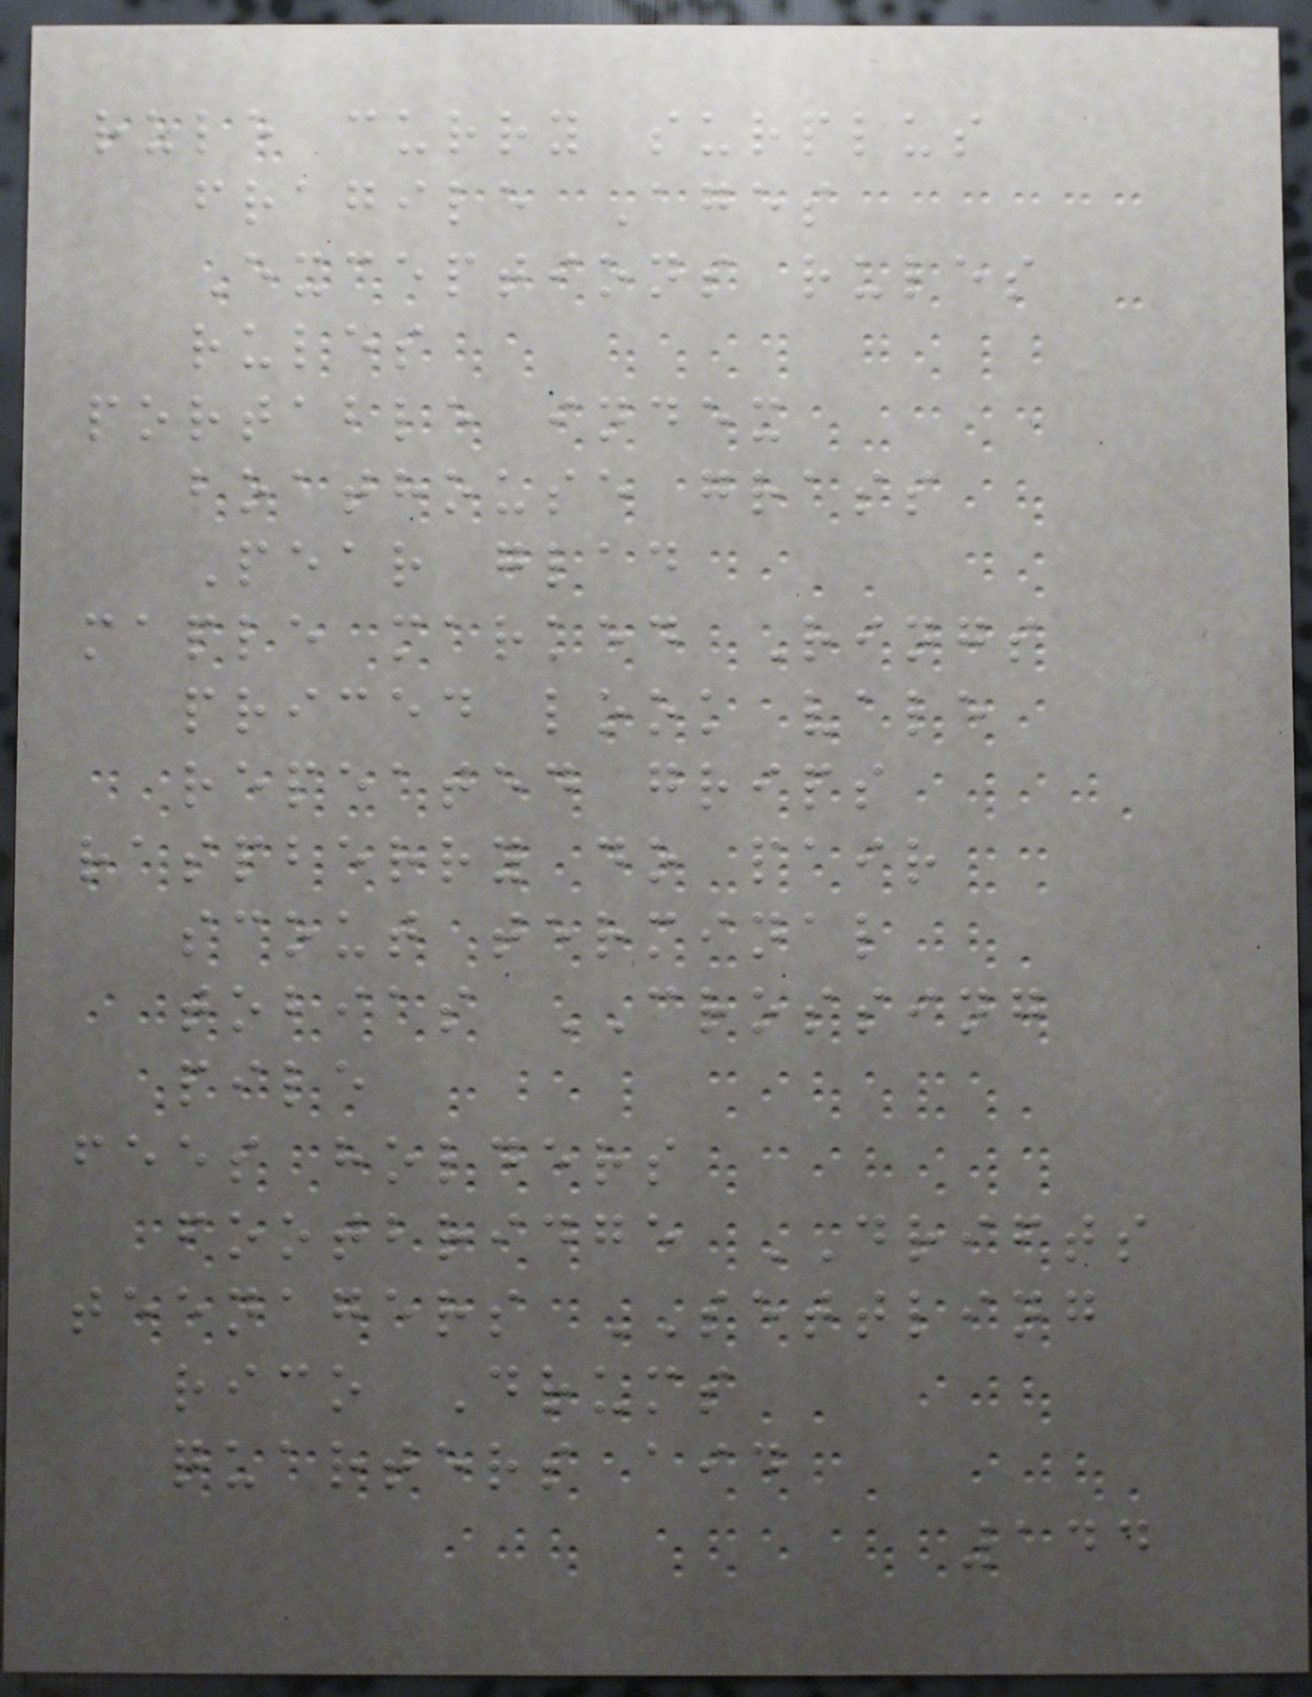rule curry surplus
fragile Ages
Exceptions rules
rules
portable index
boathouse grass
Pear glad
maple marked Rings
priced look vale
repeated grips
raspberry do pair
scout terminal
tobias CROSSING
pile
fees holders
footbridge DRIFTS
teenagers SETTLING
rico Drums
quarters aid
144
